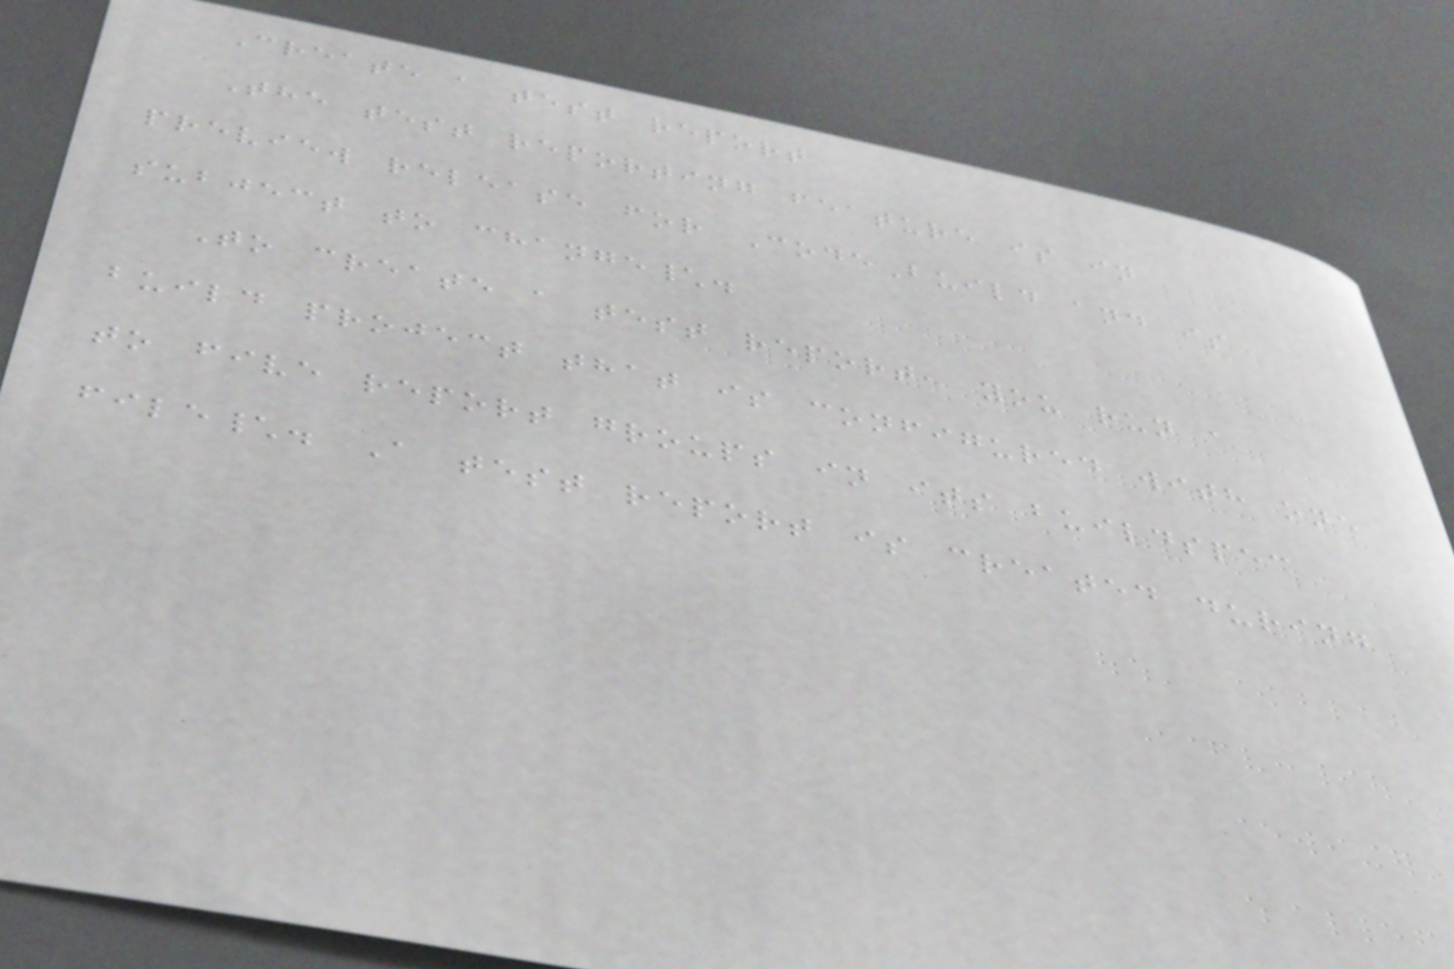Create a test report
The test reporting feature is in
preview release for CodeBuild and is
subject to change\.
To create a test report, you run a
build project that is configured with one
to five report groups in its buildspec
file\. A test report is created during
